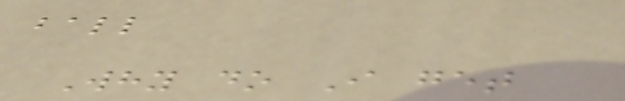ball
Why do I get
